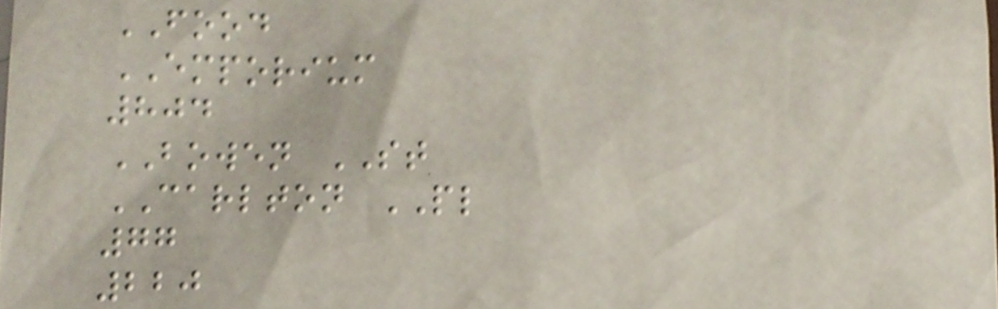FOOD
EMPORIUM
804
BOWEN ST
CARLTON PL
77
220
